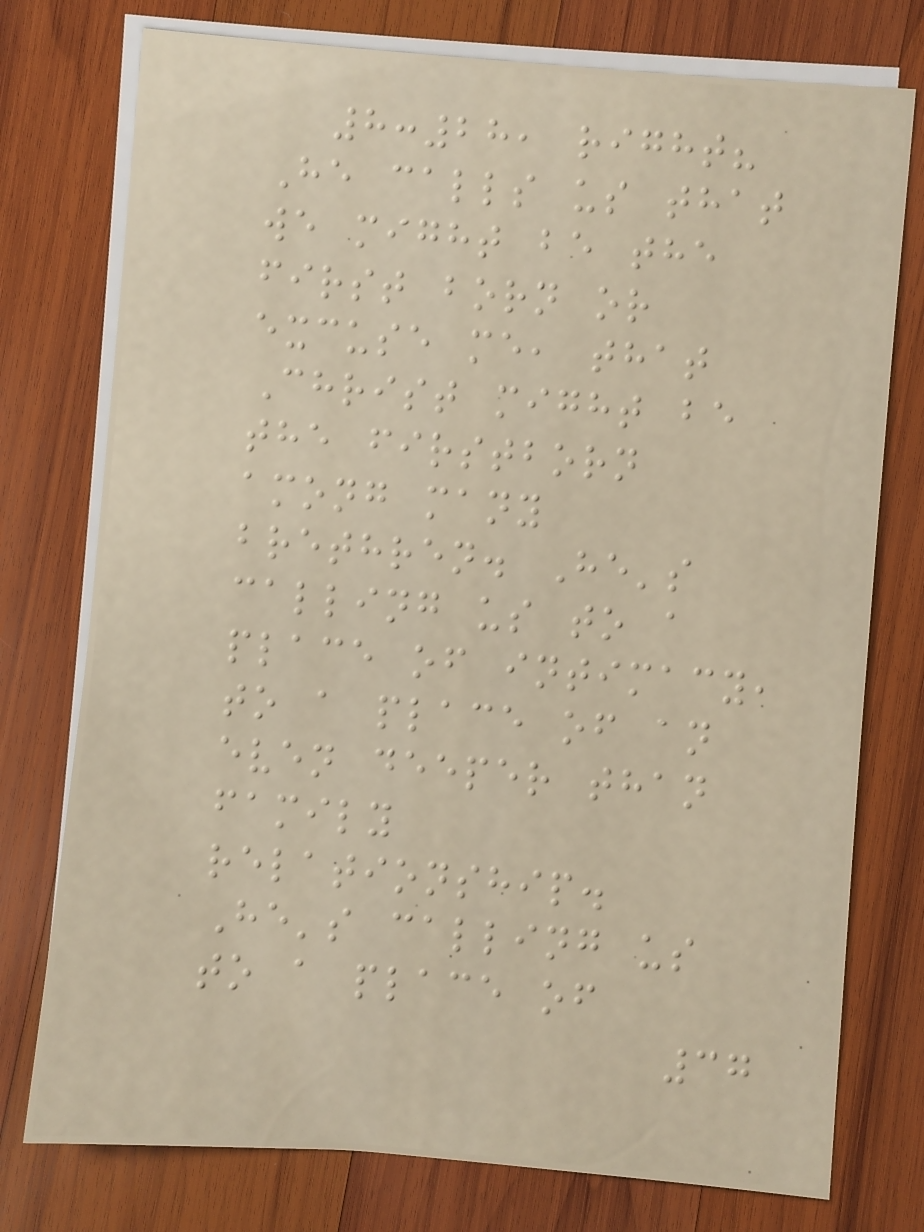8:28, right?
He calls us that
we might be the
first born or
excuse me, that
Christ might be
the firstborn
among many
brethren. He's
calling us to a
place of intimacy,
to a place of an
even deeper than
family
relationship.
He's calling us
to a place of
37
